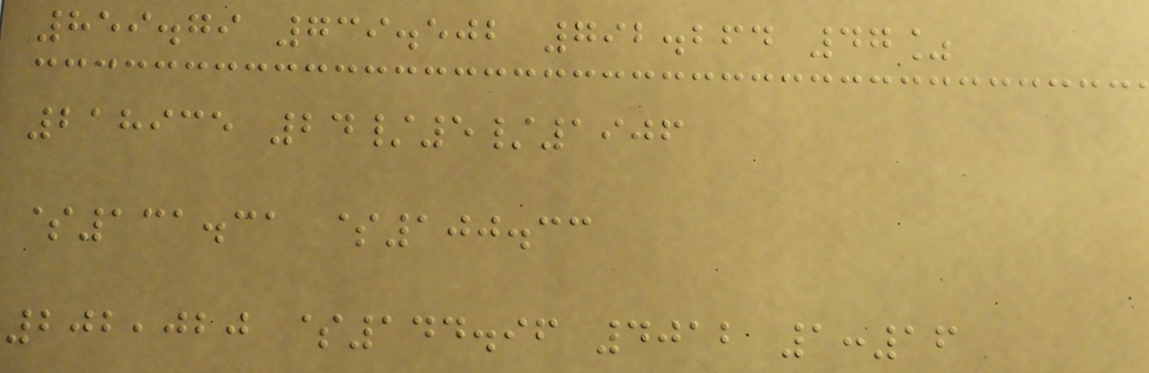859.79 739.502 792.264 47%
218935 24/5/1906
$131.31 $100.33
202,020 $144.96 4012 1:16
